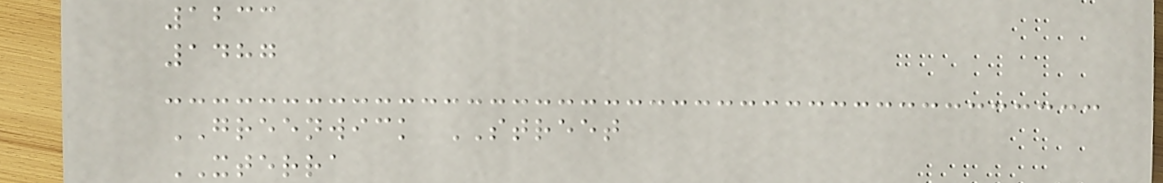1233
1487
GREENWICK STREET
XTERRA
